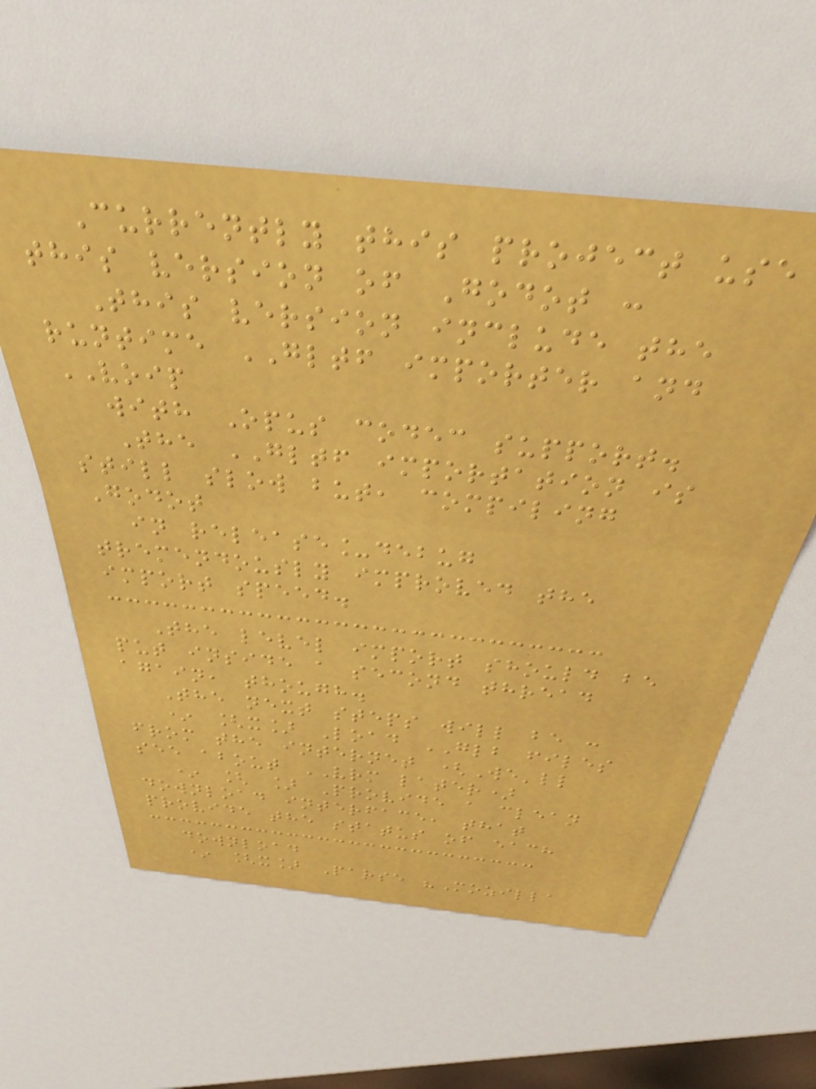Currently this project use
this version of Godot :
This version include the
runtime GLTF importer and
VOIP
with Opus codec support.
The GLTF importation is
still slow but, compiling
Godot
in release_debug
tremendously improved the
import speed.
The level import should be
put inside a second thread
again, though.
The next steps will be :
* [x] Load GLB files
from the internet (We'll
see about VRM later)
* [ ] Provide a clean
download interface, that
provide the status of each
download
* [x] Parse "Mozilla
